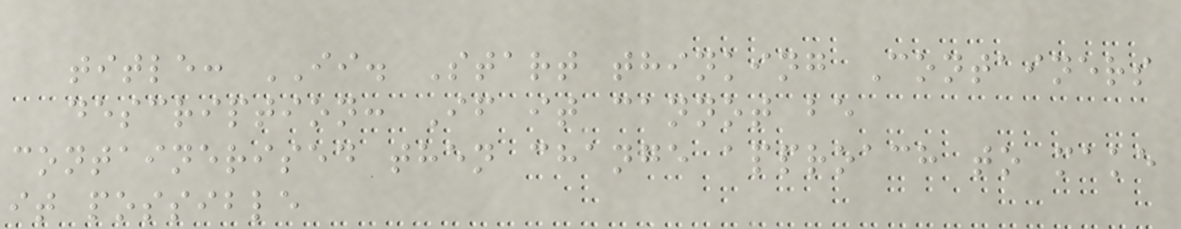title: II. Start thinking Containers
description: If it cannot be
containerised then change approach to make
it possible
